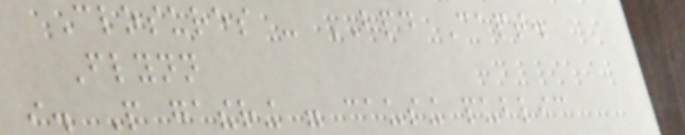Closures - BPD Capt.
Flynn
i. People gathering were causing public
